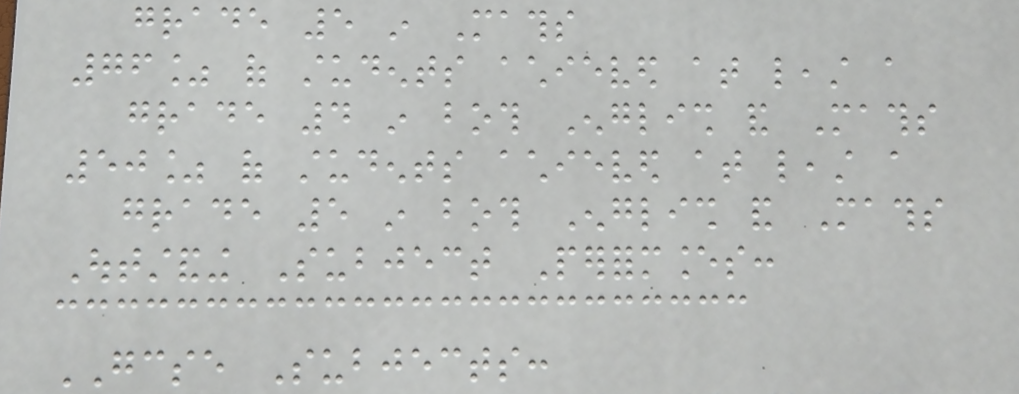grade 5 in Maths
76% of students achieved at least a
grade 4 in both English and Maths
50% of students achieved at least a
grade 5 in both English and Maths
Outstanding Subject Performances:
GCSE Subjects:
